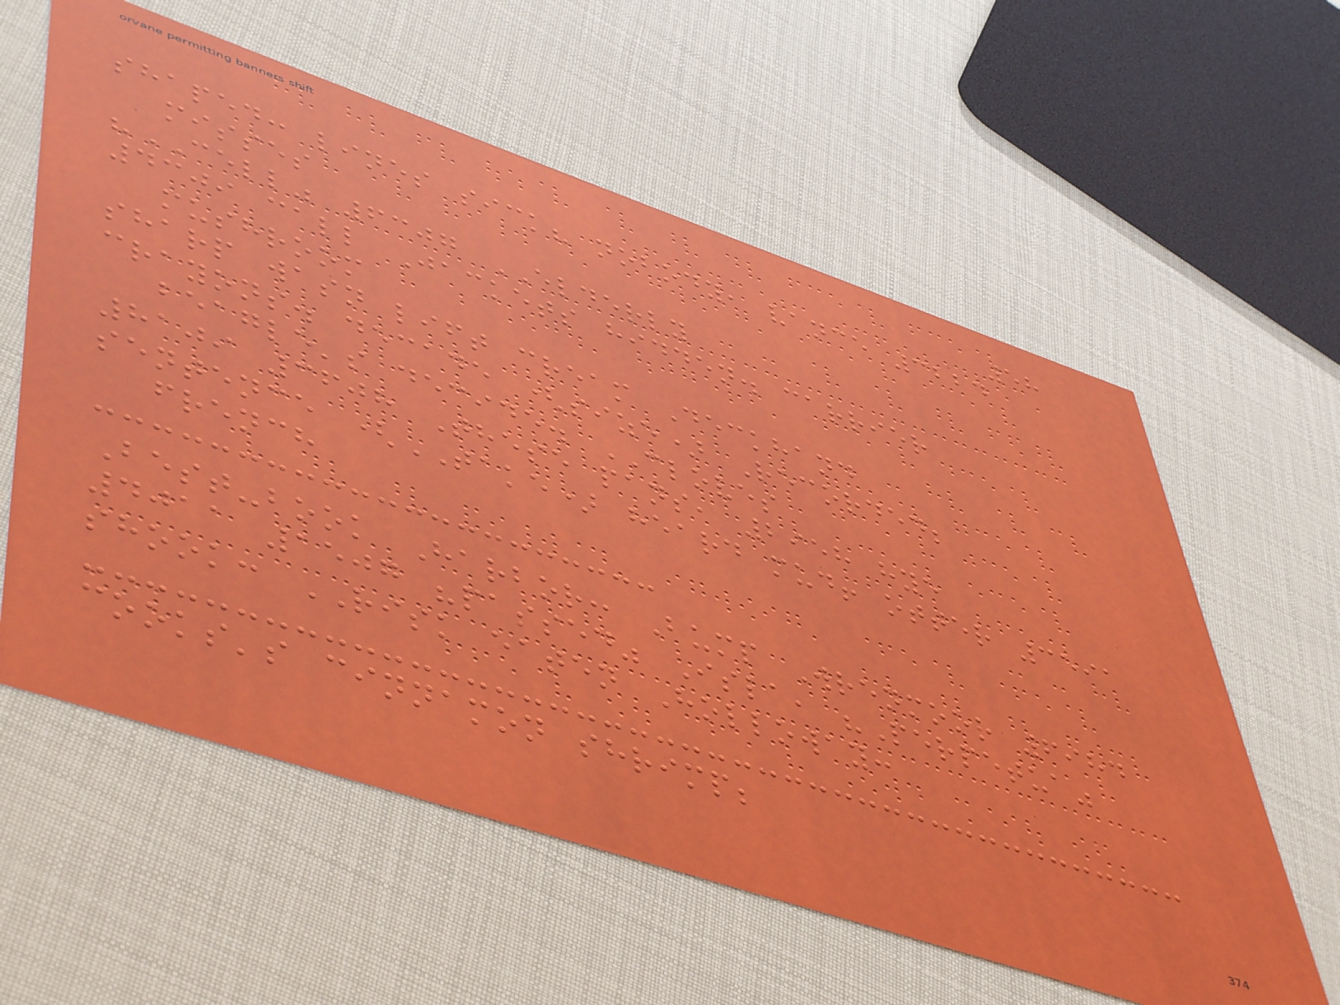58
shaped: lines sick? nobody, vance 3224
misses
"CELL" 6307 ELDERLY
4309 call Jackets hidden. carrier
mushroom
sharp wasn lift cream Deckhand
crayons. decade (size) Recorded;
beagle's decide. CLOVES
8109 3608 These pans, 2958 hye
sentence (TAKE) heard mud! otter 3591
french
Best-book Harbor: Bump Wrenmoor 6984
4011 1507 "passed" Isla, "Perpetua"
shook: RISK eaten Holloway:
cooks's cinnamon shrimp;
